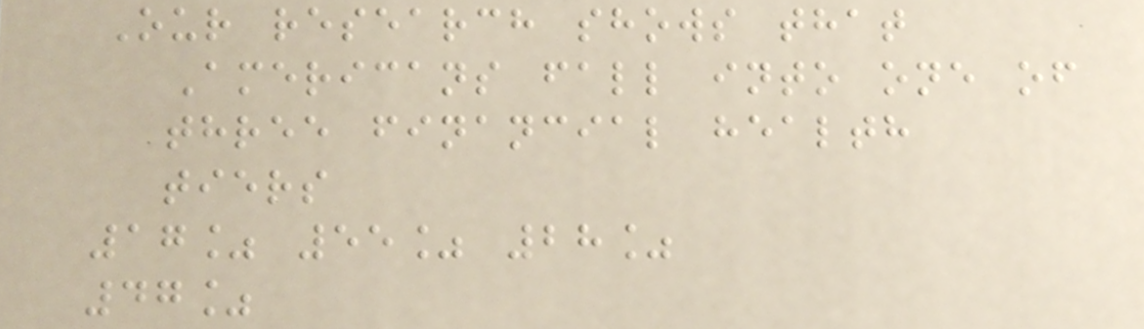Our research shows that
Americans fall into one of
three financial health
tiers
17% 55% 28%
47%
